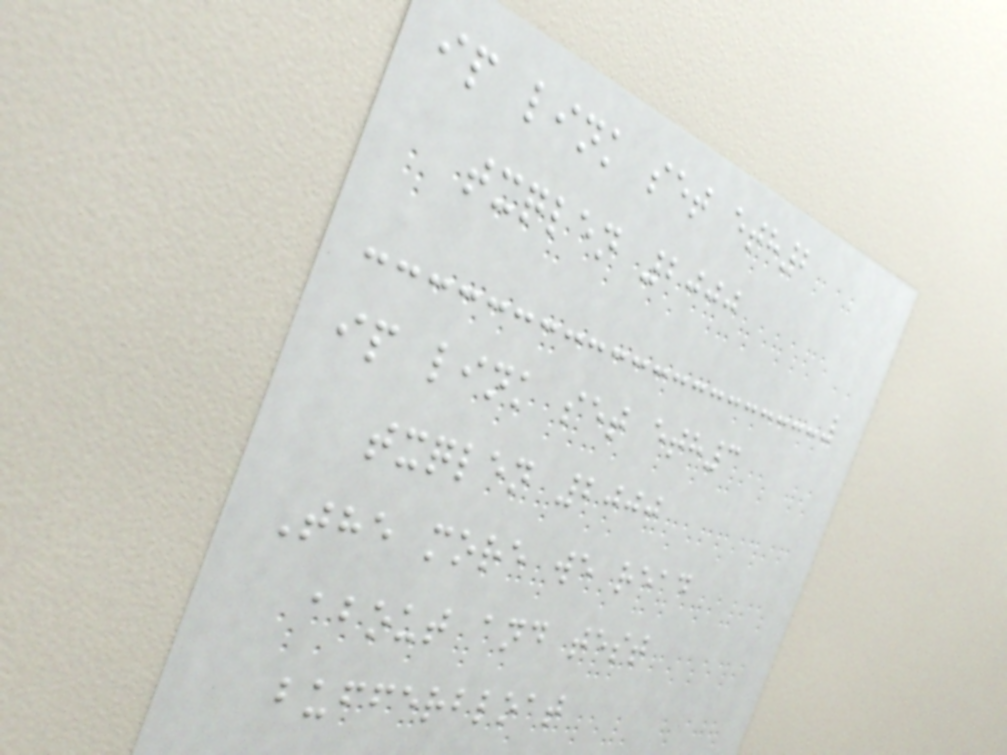ip link set eth2
txqlen 2000
ip link set eth3
txqlen 2000
The more we read
about and test
bufferbloat
